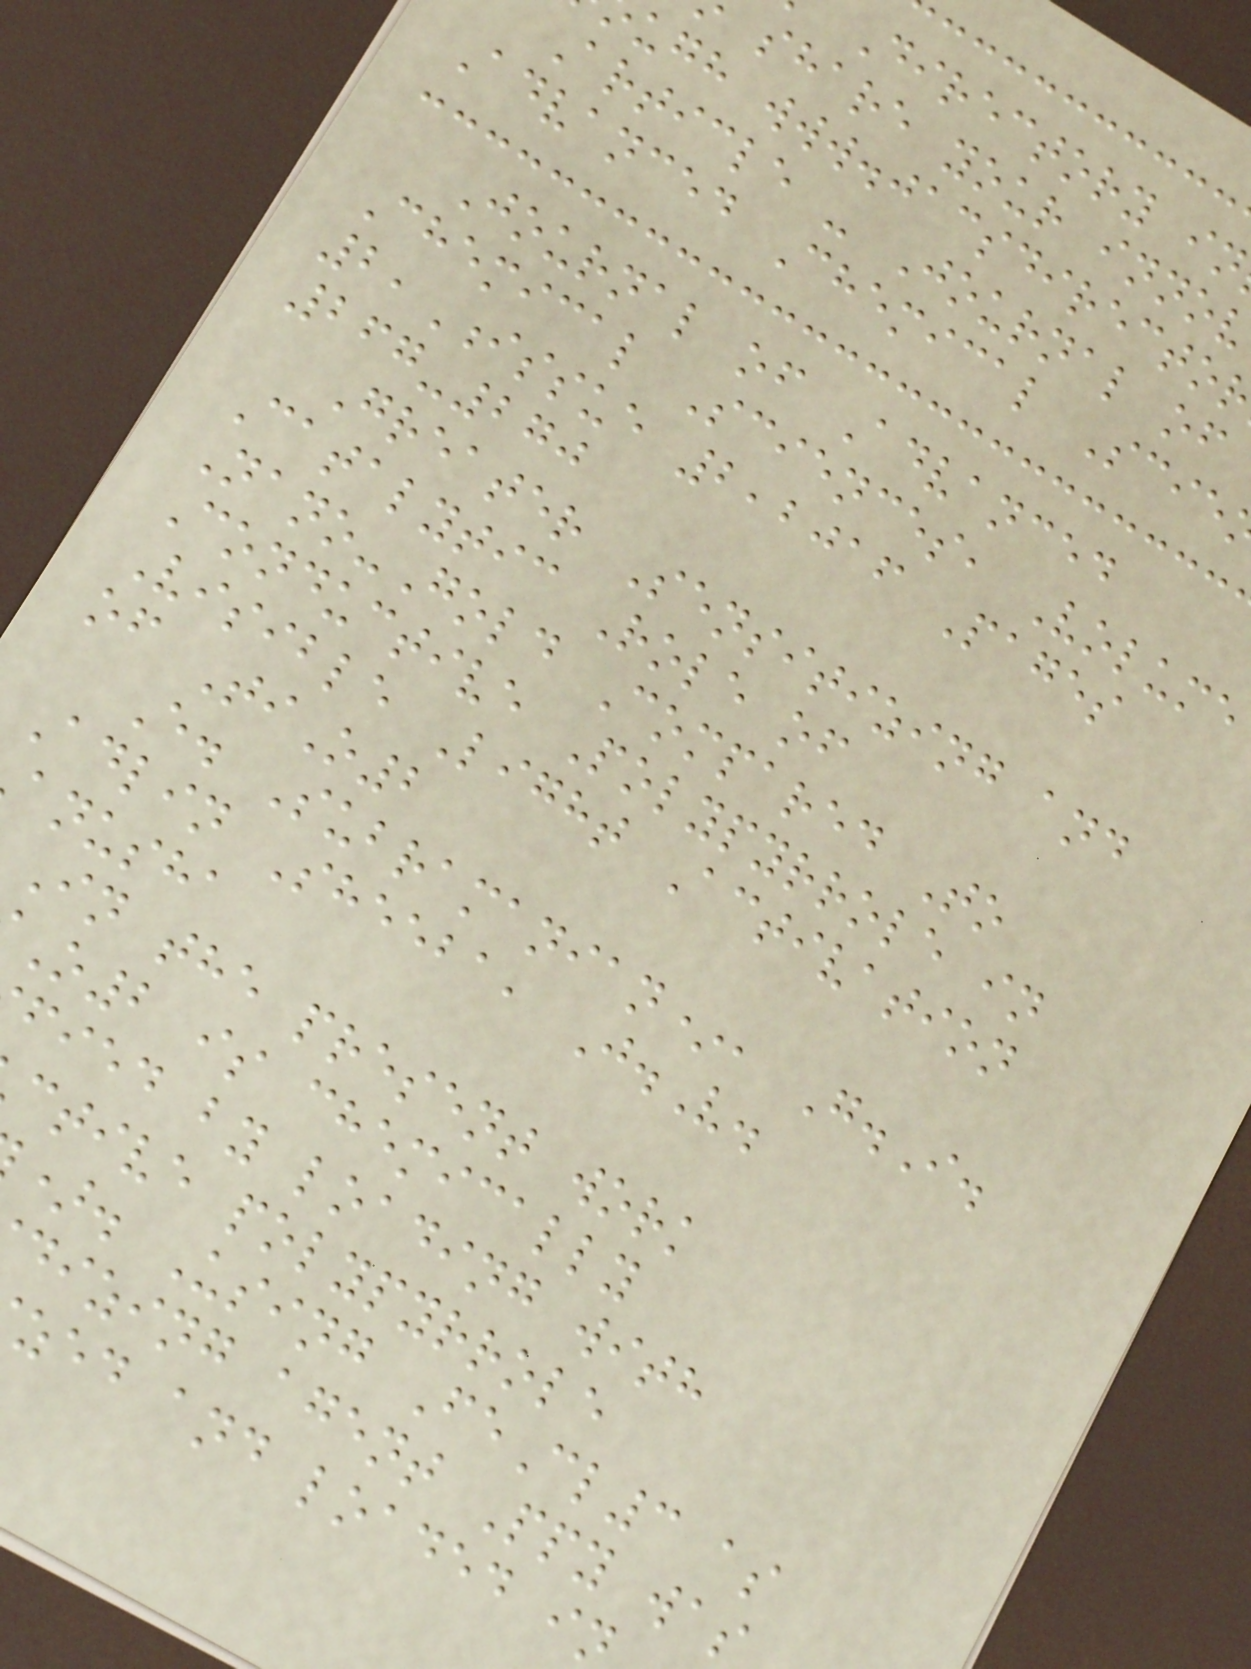Directory in
share your inno
ugh www.jacsdirecto
Article - Journal of
Advanced Chemical Scie
Journal of Advanced
Chemical Sciences, Volume
2,Issue 2,2016 Pages
267-270
Greater Sensitizing and
Catalytic Role of
Nano-Gold Compared To
Conductive Polypyrrole in
Visible Light Activation
of TiO2
E. Subramanian*, G.I.
Adlin Sheeba, J.V.
anusha
In the present work
O2 is chemically
fied by loading with
ctive polypyrrole
). Using FeCl3 as
dizing agent Ppy was
zed and loaded in
